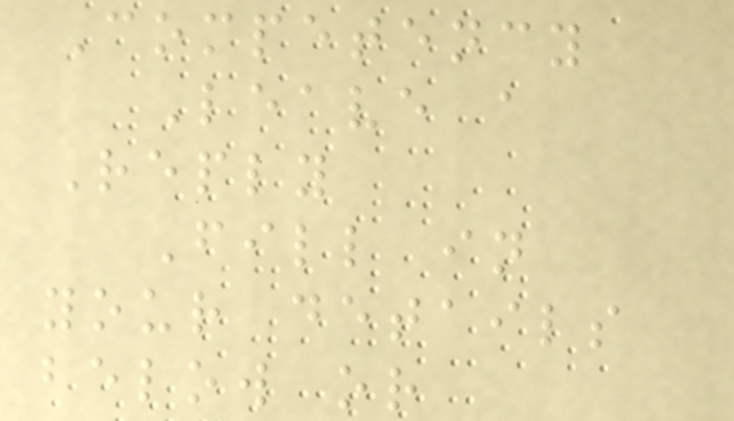Competency
Leave a
Reply
Fill in
your details
below or
